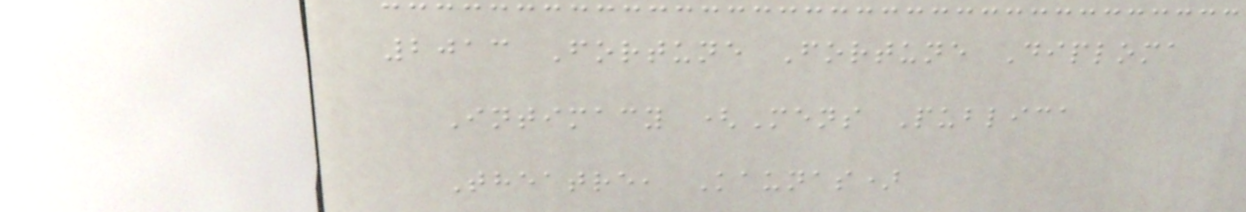2013 Fortune Fortune Diploma
Intimacy (Mens Publica
Theatre, Kaunas)
